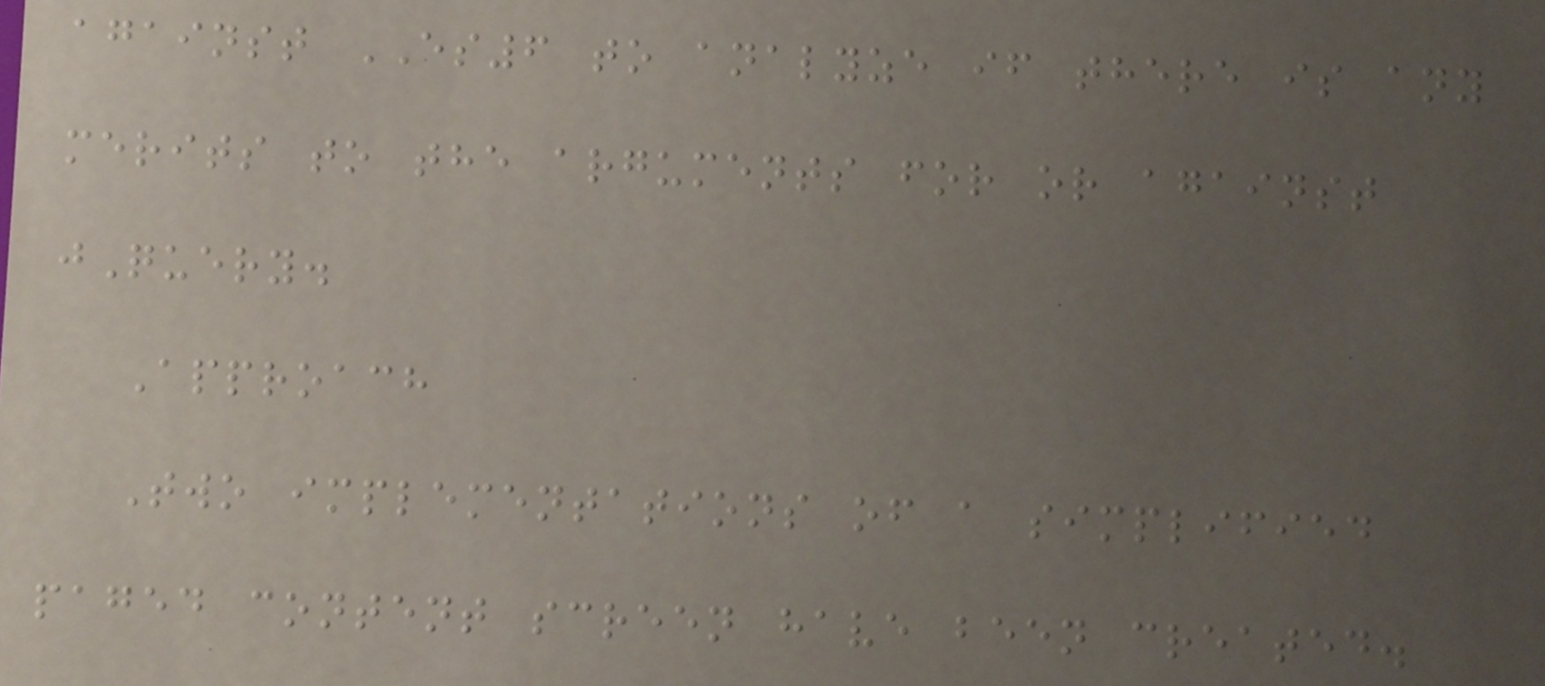against ES6 to analyze if there is any
merits to the arguments for or against
jQuery.
Approach
Two implementations of a simplified
paged content screen have been created.
